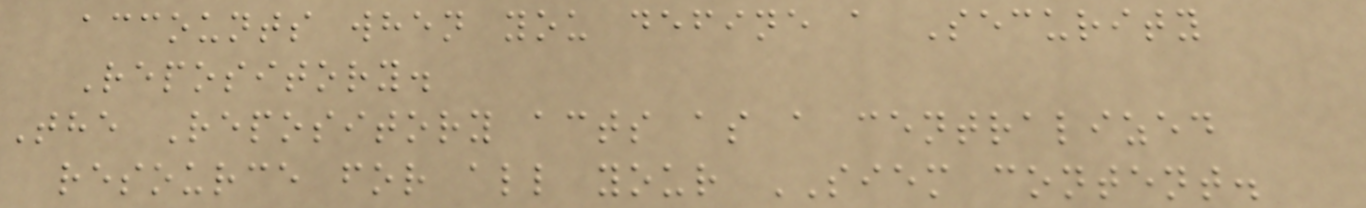accounts when you define a Security
Repository.
The Repository acts as a centralized
resource for all your SIEM content.
